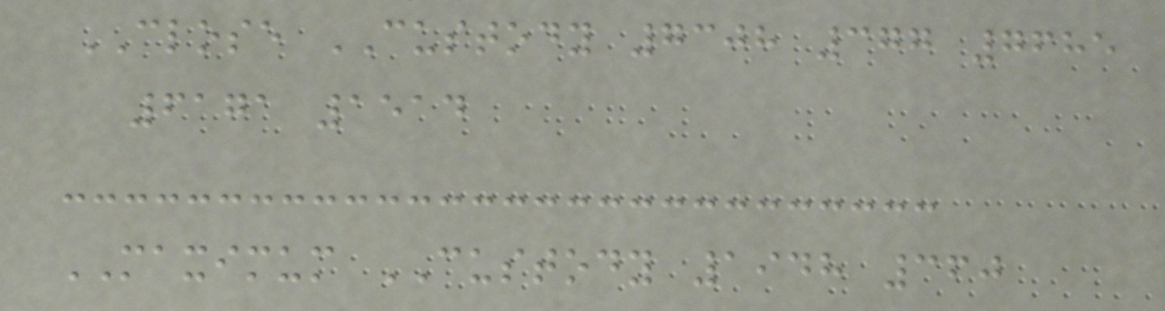CLOSE CUSTODY 7308 377 7685
6171 1514
MAXIMUM CUSTODY 1948 360
